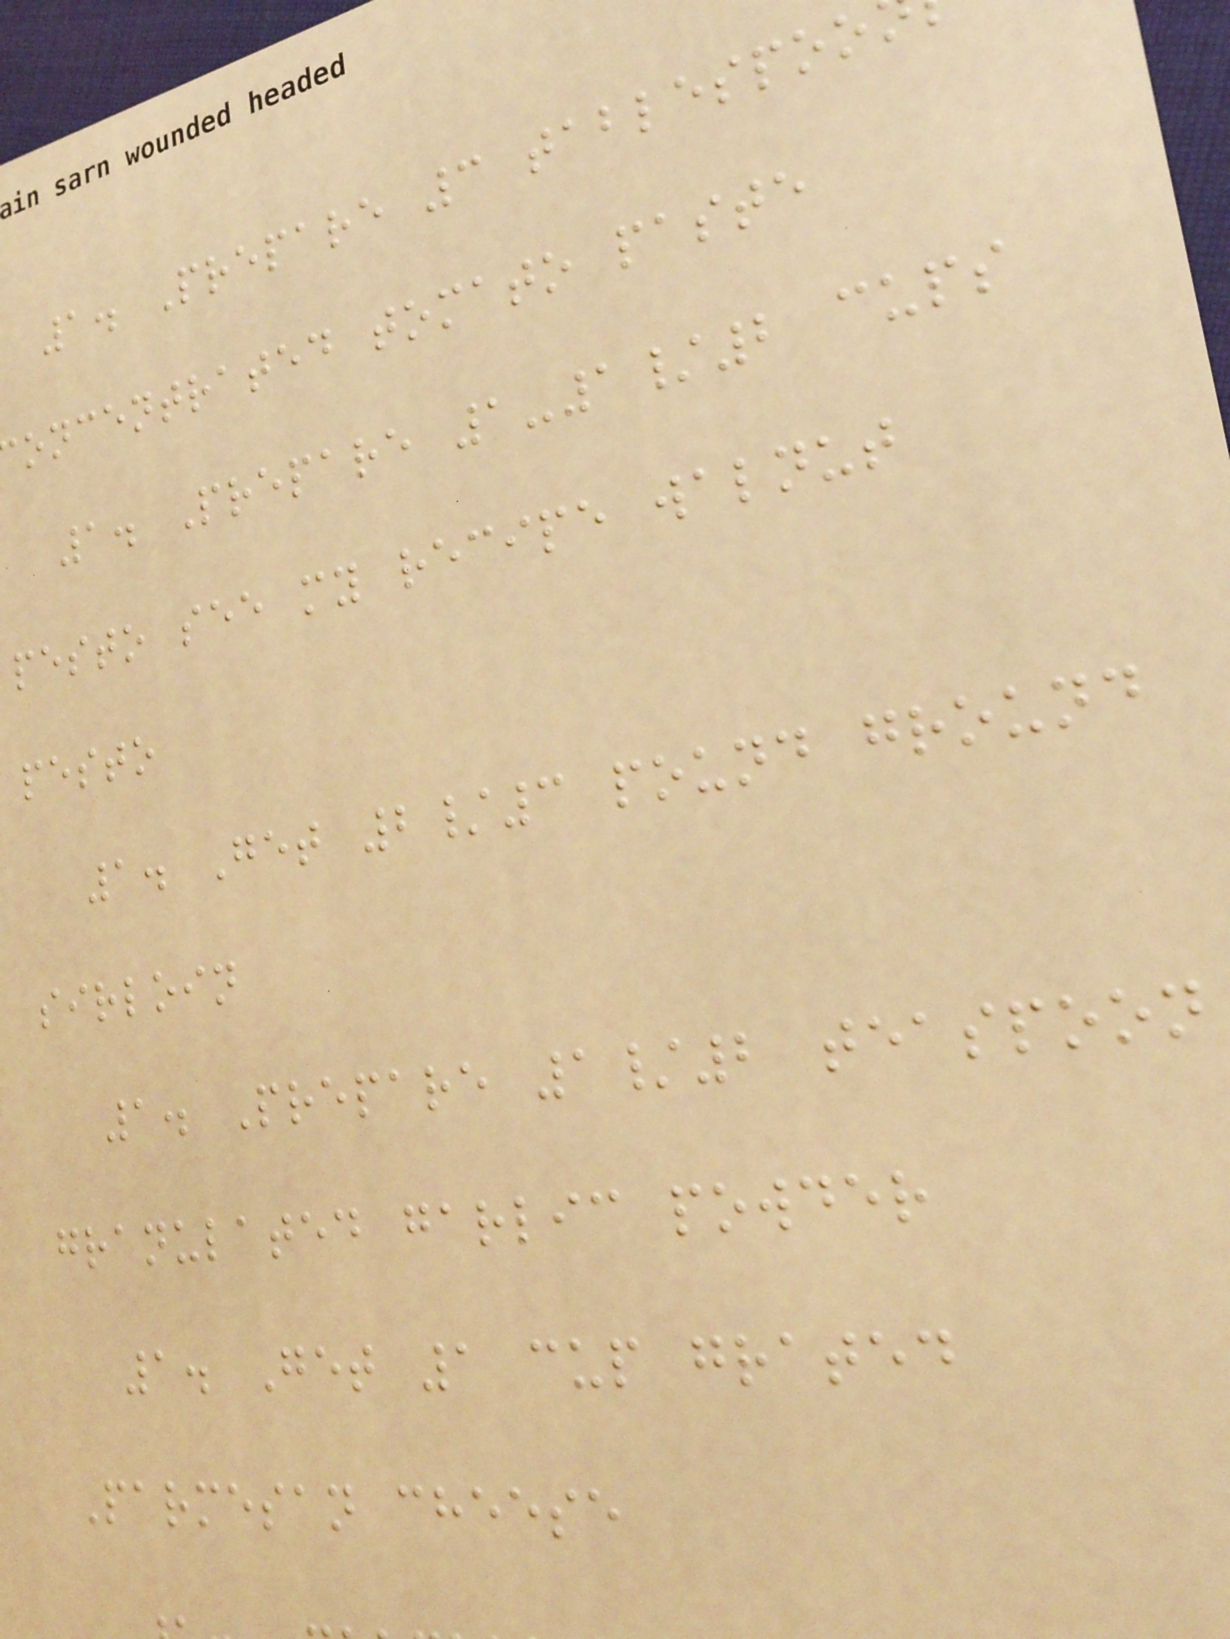1. Prepare 3 tablespoo
oncentrated tomato paste
1. Prepare 1-1/2 cups
pesto see my recipe walnut
pesto
1. Get 2/3 pound ground
sirloin
1. Prepare 1/2 teaspoon
granulated garlic powder
1. Get 1 cup grated
Parmesan cheese
